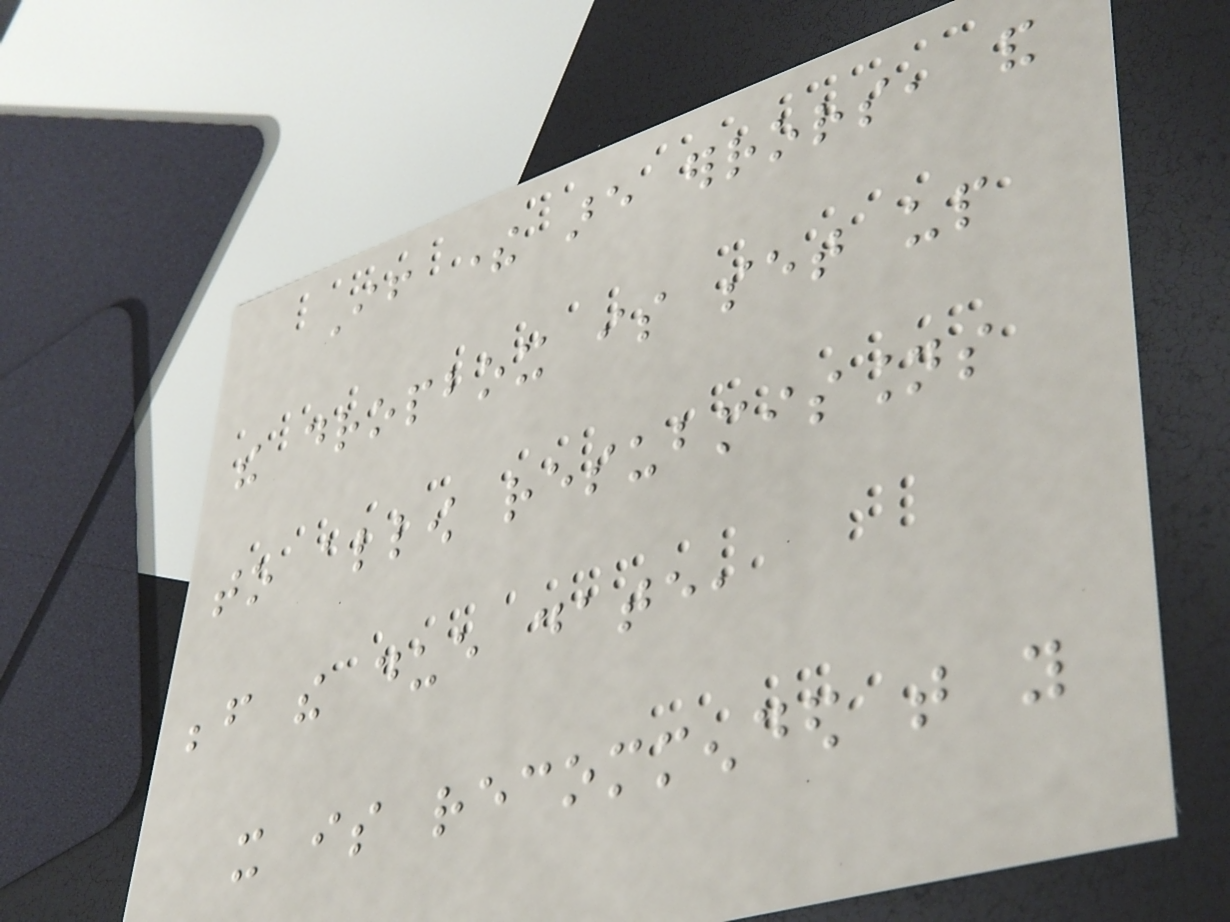If there are errors, and
the dropbox is set up
to allow resubmissions
before the due date,
it is recommended that you
